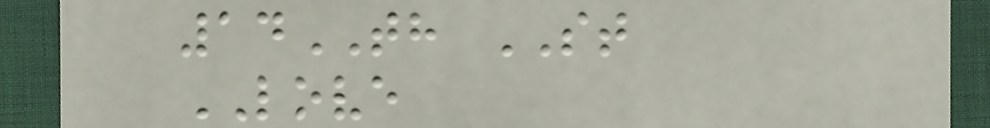14TH ST
LOVE
